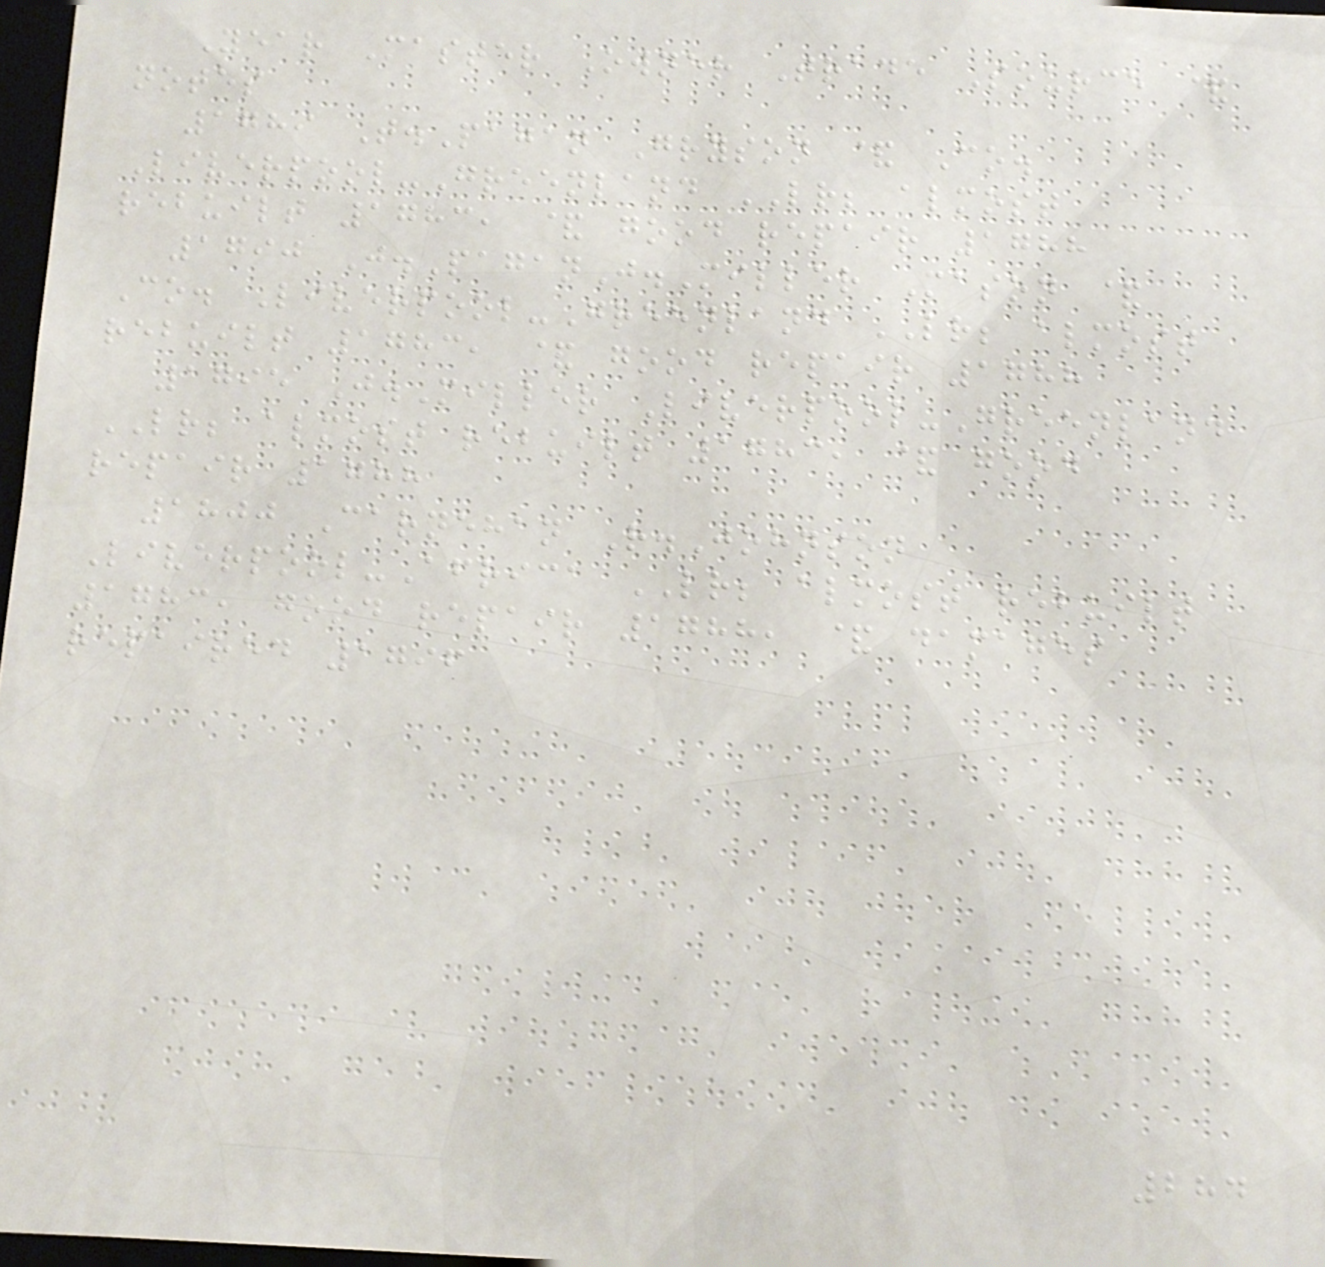Year Master Owner Trade Source &
notes
1789 T.Pagan Gryson & Co.
Liverpool-Greenland LR; almost
rebuilt 1783, & good repair 1788
1790 J.PaganJ.Miller Mason &
Co. Liverpool-Greenland LR; almost
rebuilt 1783, & good repair 1788
1795 J.Miller Liverpool-Greenland
LR; almost rebuilt 1783, & good
repair 1788
1800 Carnehan R.Johnson
Liverpool-Africa LR; almost rebuilt
1783, good repair 1788, & damages
repaired 1796
284
